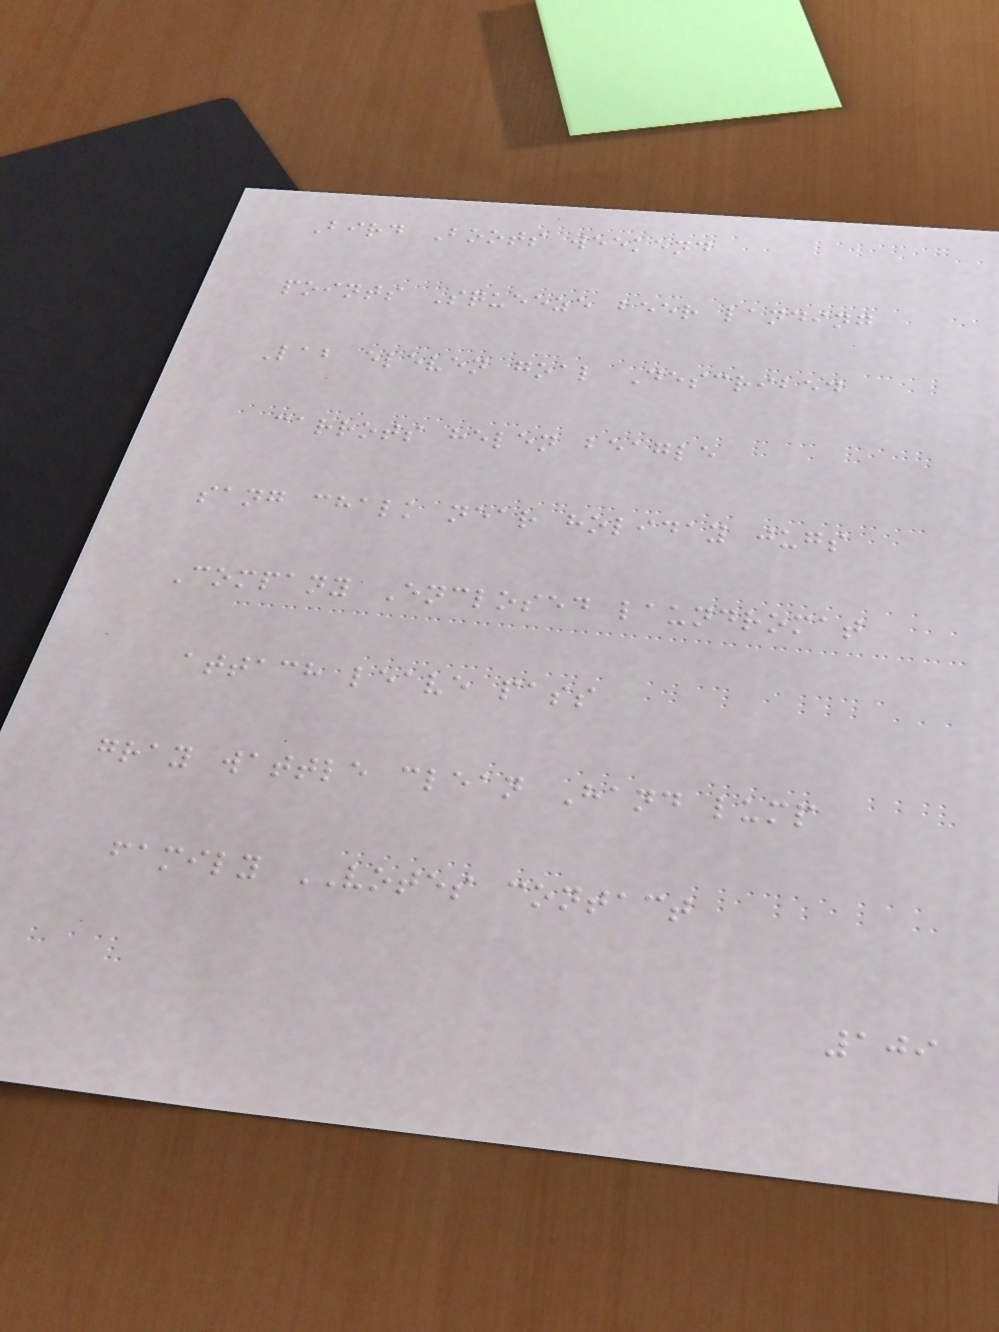Bird Boots weekend
points Squeeze beer landing
Lab eleven goal Described
carrots helen beagle
sang chalk near holiday jugs
Company Enclosed laundromat
attach leave pass
gray wattle clean Hand lump
family VOTES contact
109
